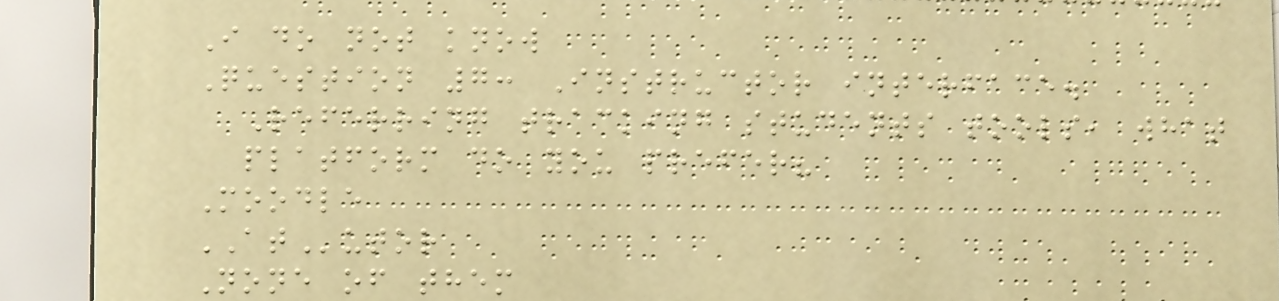I do not know
Question 7: Instructor interface.
Referring tracking students tools, what
platform do you prefer?
Moodle
ATutor
None of them
